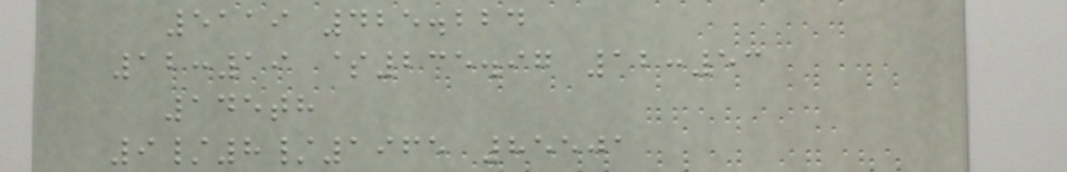5119 425.224
12:19 $235.97 12:53
145th
9/8/1965 85501
